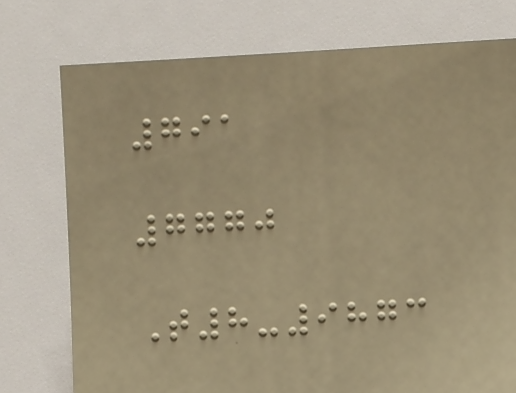791
7770
T8-9873
